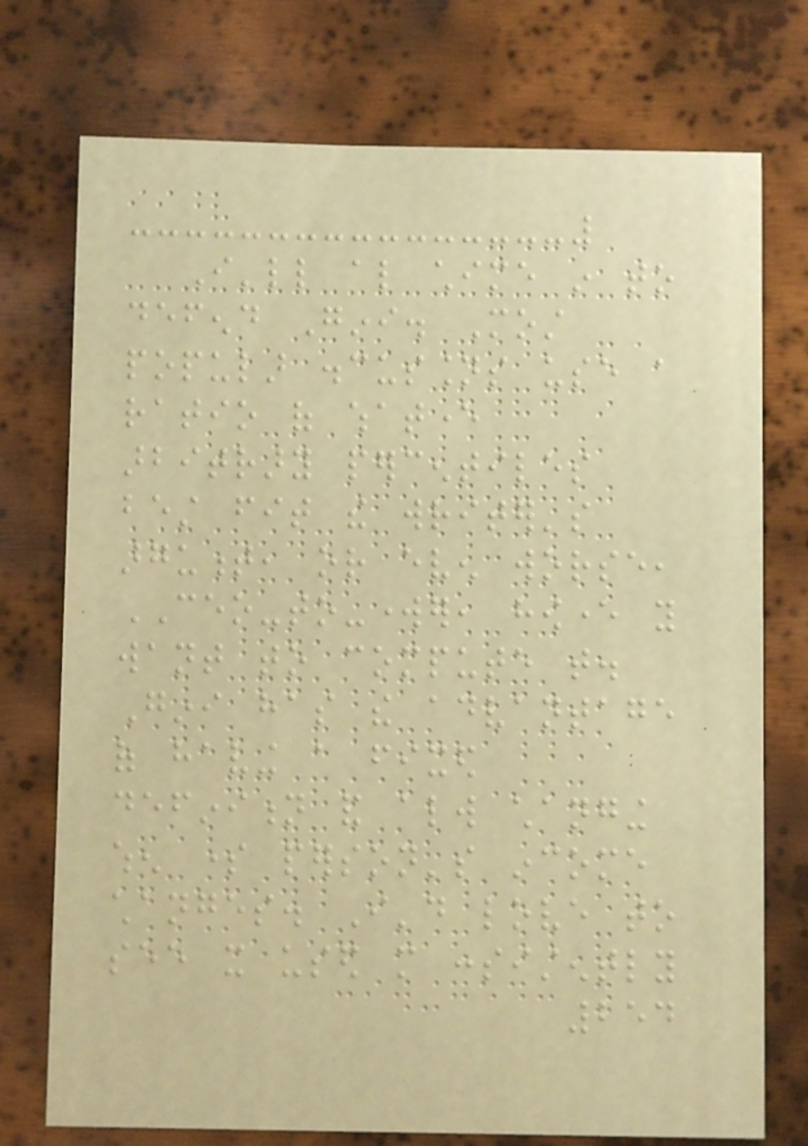I'll also chime in to
defend Gini. Most
popular discussions use a
ratio of whatever
arbitrary percentiles
best fit the writer's
argument, or even worse,
CEO-to-worker, however you
want to compute that.
Gini has the advantage
of having a fixed
definition and always changing
when some person's income
changes. I'd love to
see it used more consistently
254
